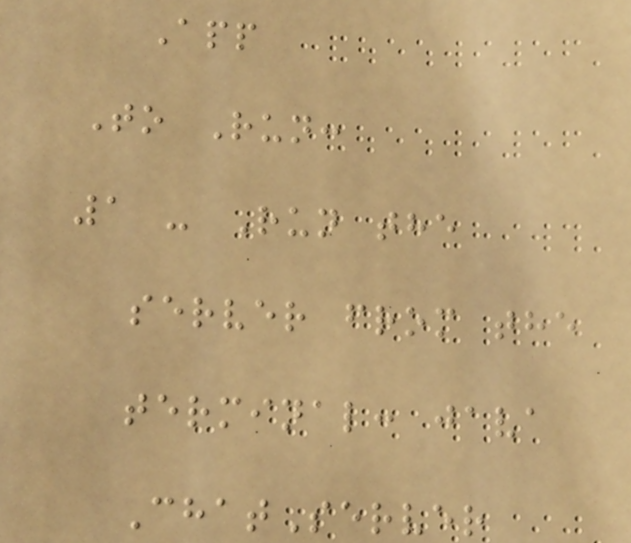App
To Run:
1 - Run the
server from the
terminal: java
ChatServer
